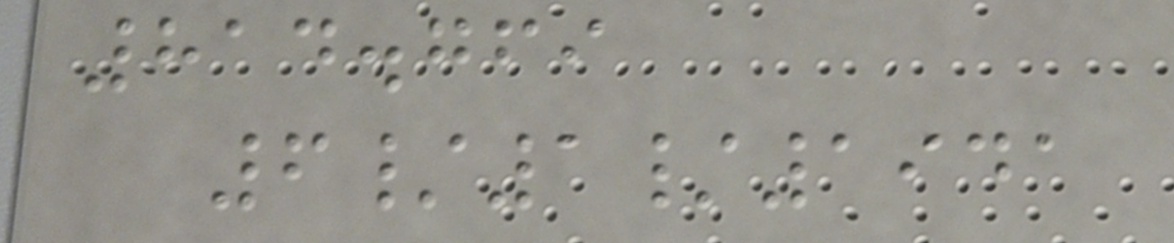814.769
6/1/1941
